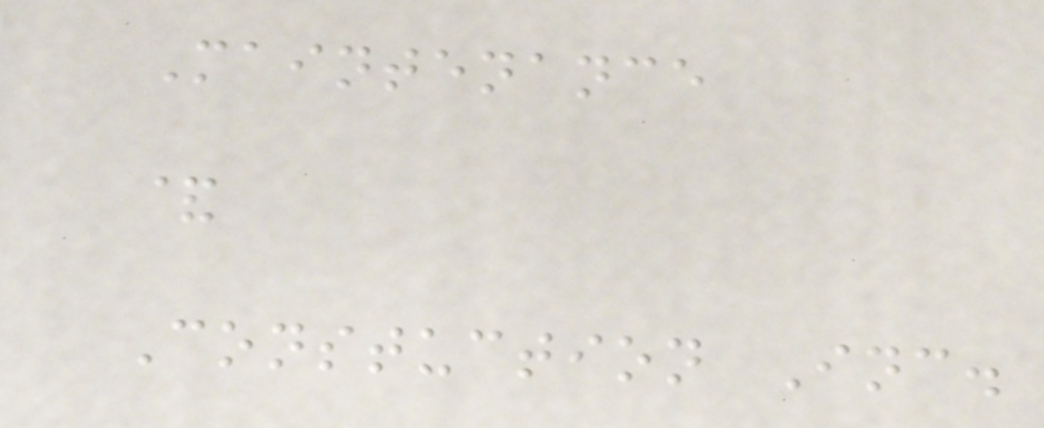Maintenance
&
Constuction Inc.
